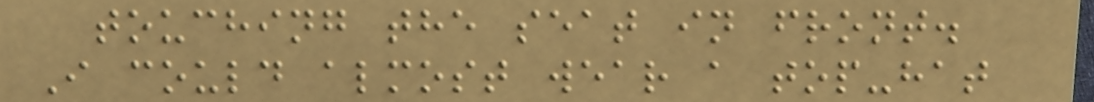touching the seat in front.
I could almost wear a top-hat
